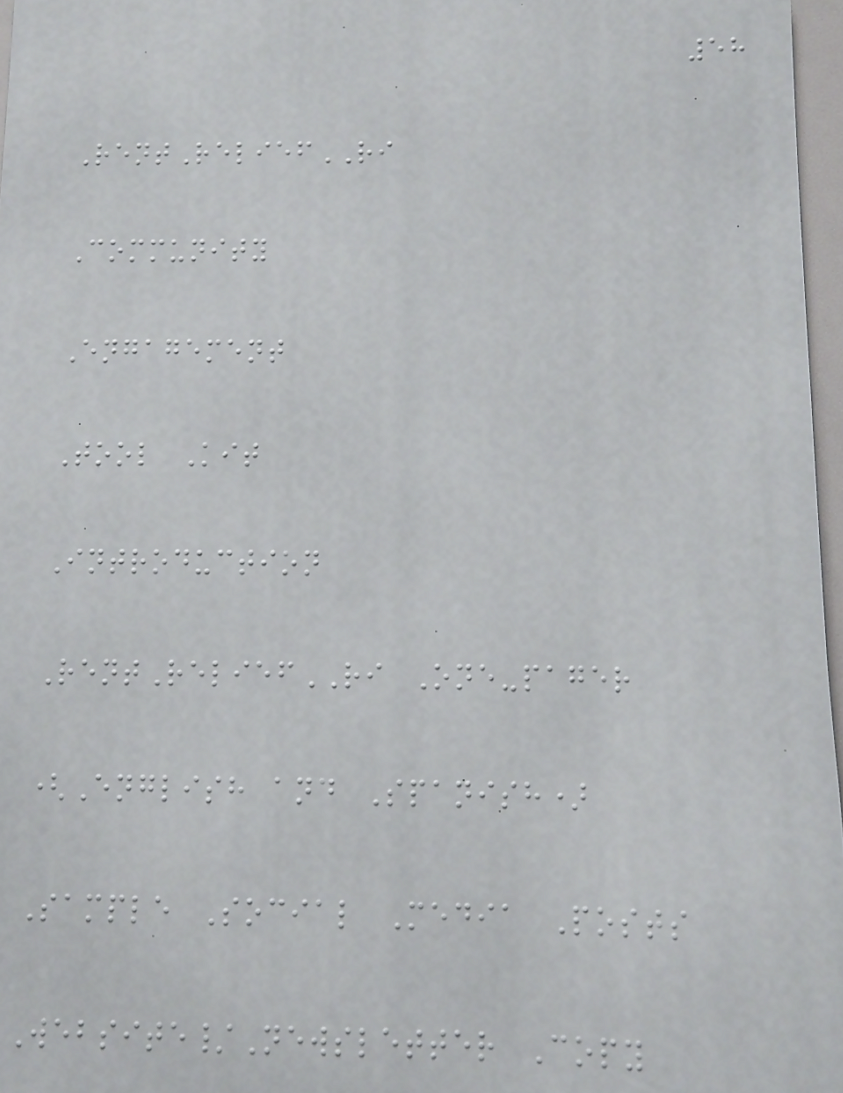58
RentReliefRI
Community
Engagement
Tool Kit
Introduction
RentReliefRI One-pager
(English and Spanish)
Sample Social Media Posts
Website/Newsletter Copy
